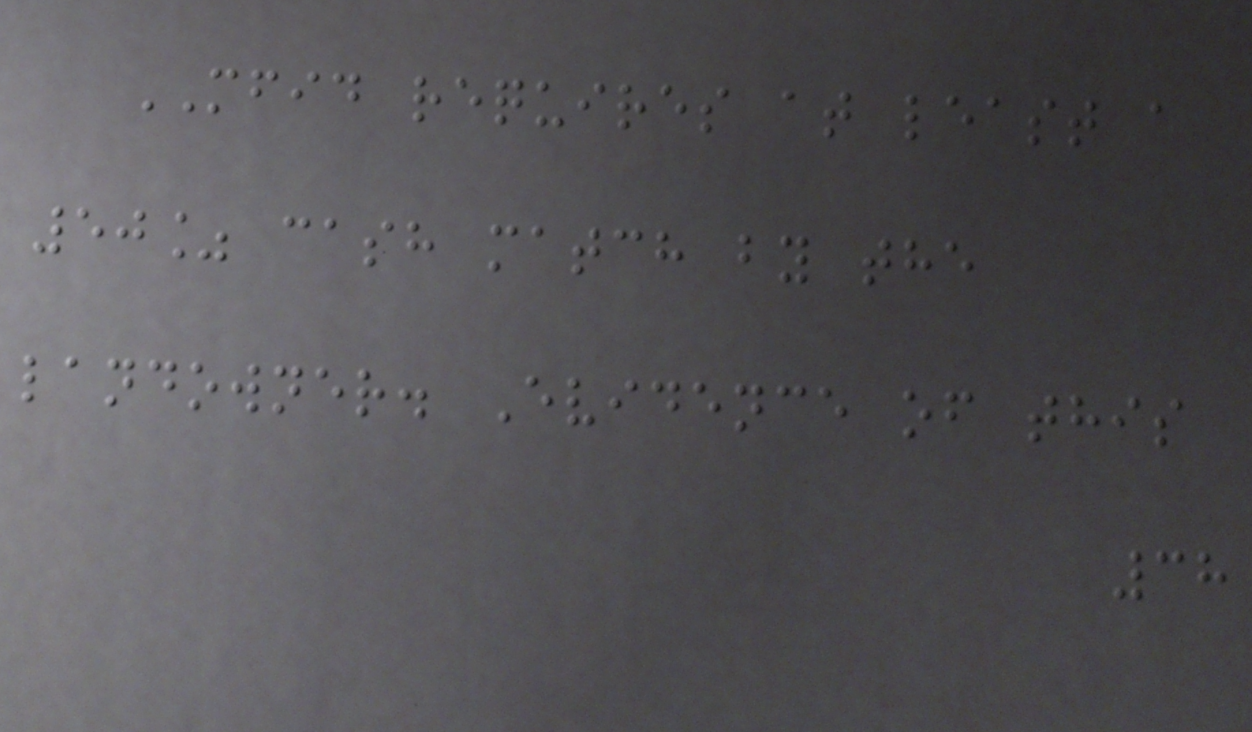MFID requires at least a
50% cash match by the
landowner. Evidence of this
38
